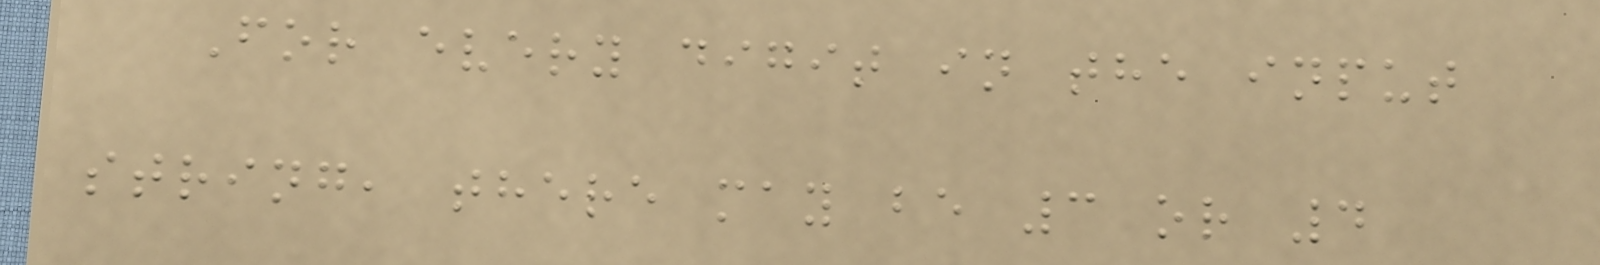For every digit in the input
string, there may be 3 or 4
